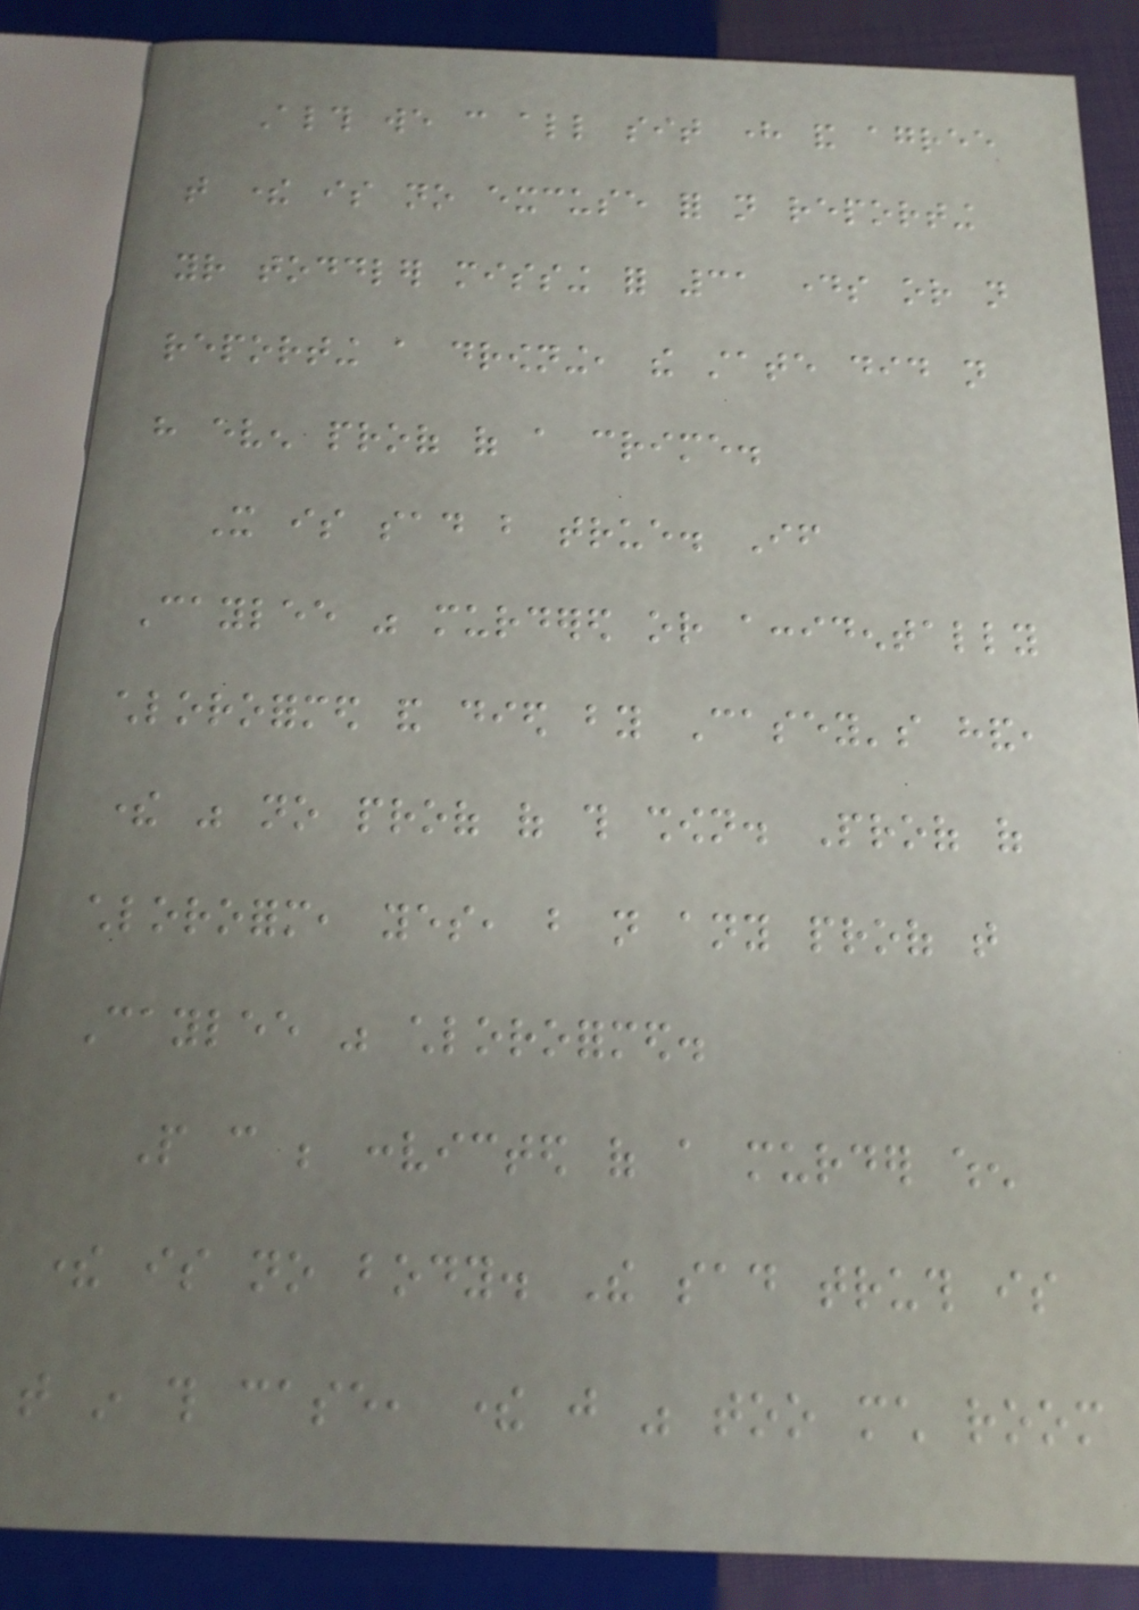Although we can all sit here and agree
that there is no excuse for not reporting
your toddler missing for 31 days or not
reporting a drowning, the state did not
have even proof of a crime.
It is sad but true. If
Caylee was murdered or accidentally
chloroformed and died by Casey's hand,
there was no proof of this shown. Proof of
chloroform, yes, but not any proof that
Caylee was chloroformed.
People can be convicted of a murder when
there is no body. The sad truth is
that in this case, there just was too much room
